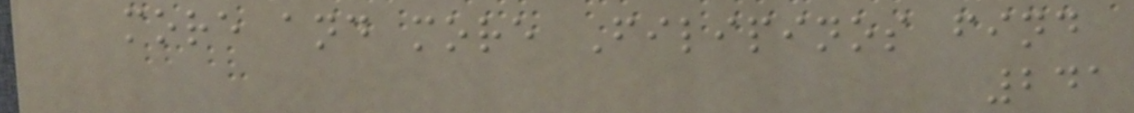more and more Filipinos find
241
